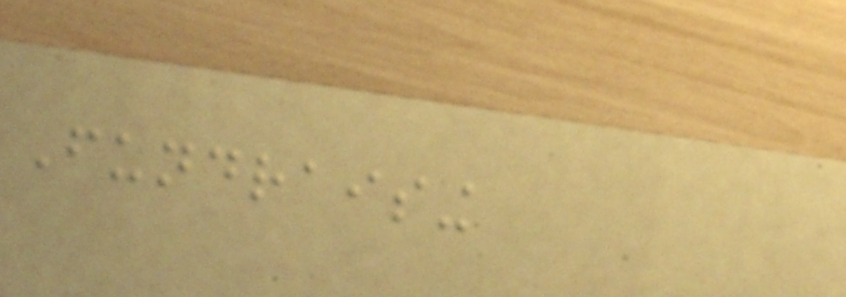Fundraising
